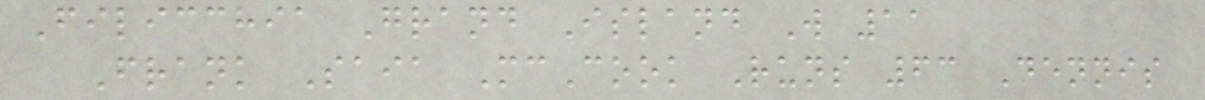Filicchia Grand Island W 11
Frank Saia McCook Runs 63 Dennis
